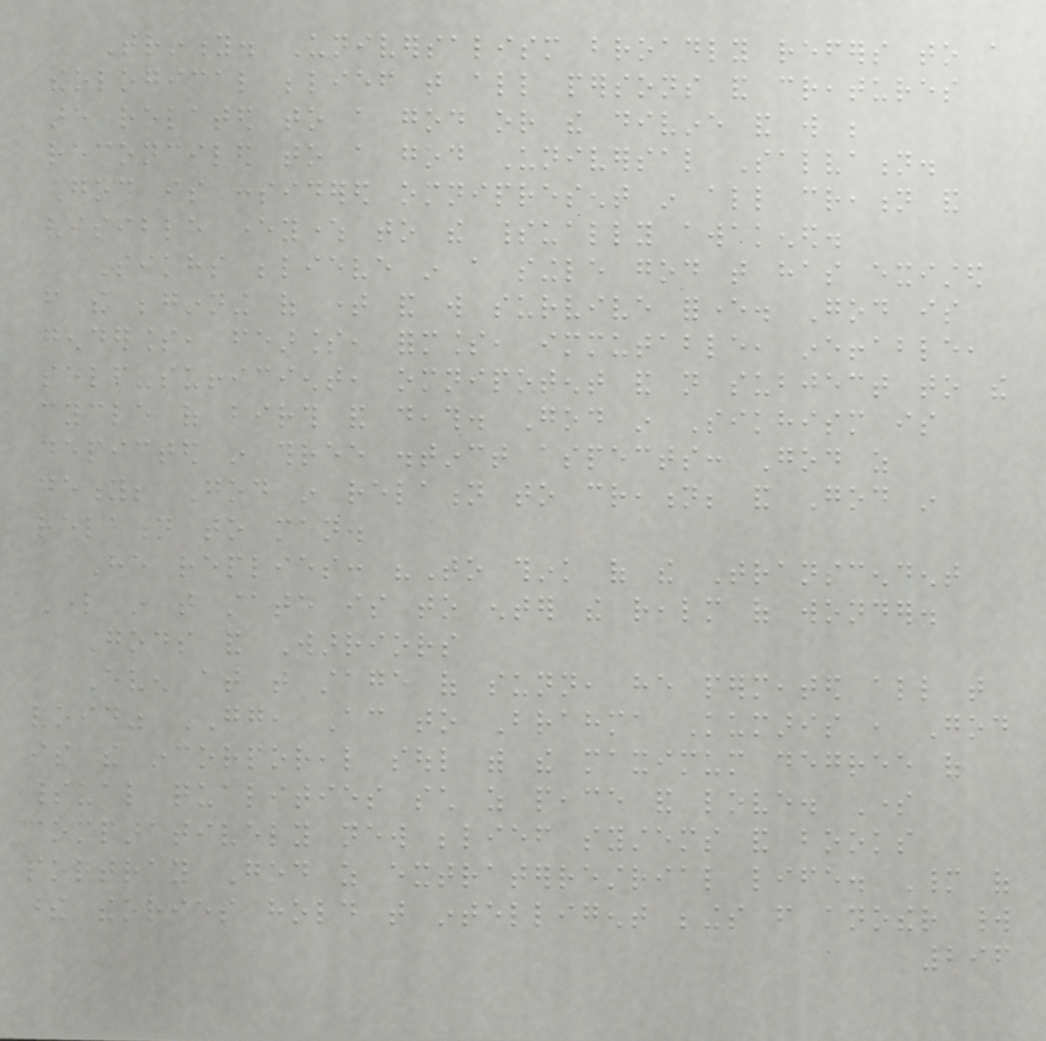Trinity. Universalism broadly refers to a
theological belief that all persons and creatures
are related to a god or the divine and will be
reconciled to a god Universal Salvation.
God is considered omnipresent in all creation and
visible everywhere to the spiritually awakened.
Sikhs believe in a single god that has existed
from the beginning of time and will survive forever. God is
genderless, fearless, formless, immutable, ineffable,
self-sufficient, omnipotent and not subject to the
cycle of birth and death. God in Sikhism is
depicted in three distinct aspects: God as
deity; God in relation to creation; and God in
relation to man.
He replies: "To think of the Transcendent
Lord in that state is to enter the realm of wonder.
Gods and Warriors
Even at that stage of sunn, he permeated all that
void" GG, According to Brahma Kumaris , God
is the incorporeal soul with the maximum degree of
spiritual qualities such as peace and love. Some
comparatively new belief systems and books
portray God as extraterrestrial life. Many of
these theories hold that intelligent beings from another world
296
